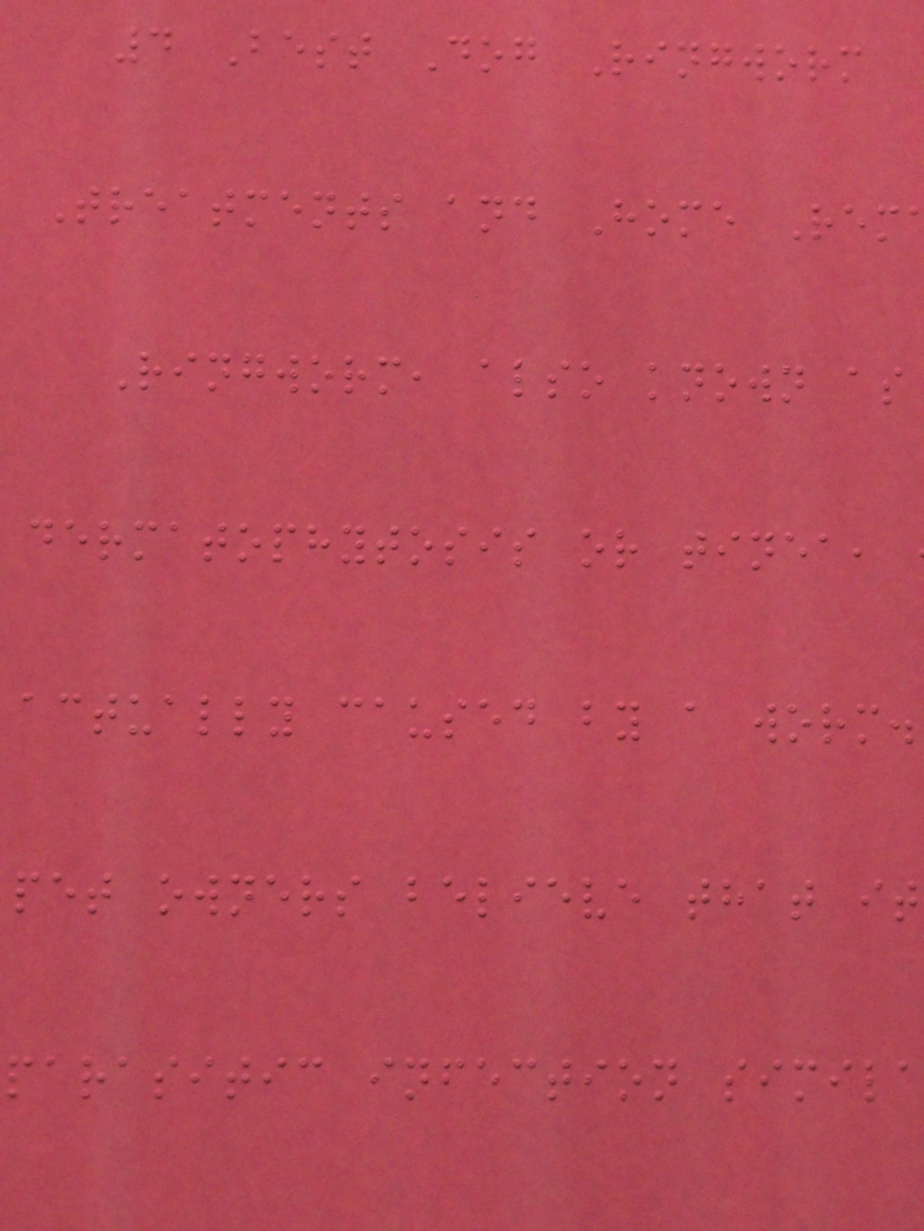4 Best Dog Ringworm
Treatments and Home Rem
Ringworm, also known as
dermatophytosis or tinea,
actually caused by a worm.
pet owners believe that it
parasitic infection simila
